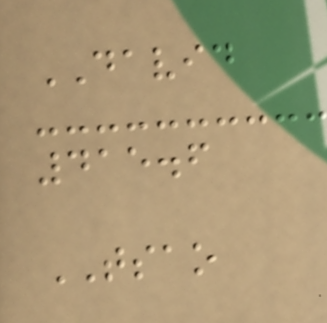DAVID
415.6
TSAO
